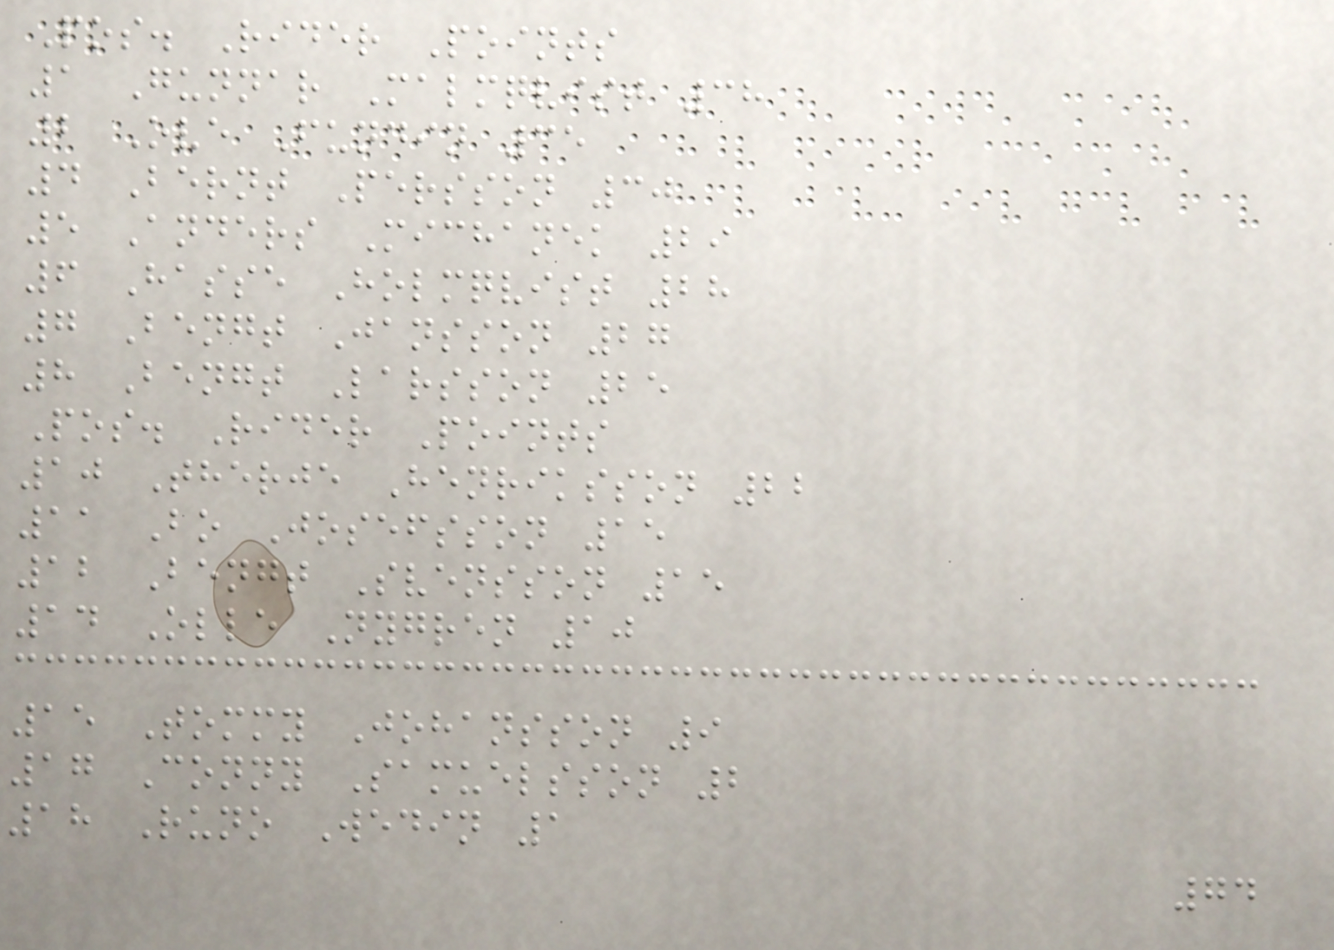Pos. Rider Points
1 Gunnar Malmqvist 38
2 Ove Fundin 35
4 Bernt Persson 30
5 Anders Michanek 29
6 Hasse Holmqvist 28
7 Bengt Jansson 27
8 Bengt Larsson 25
Pos. Rider Points
10 Therje Henriksson 22
11 Bo Josefsson 15
12 Bengt Svensson 15
14 Olle Nygren 10
15 Tommy Johansson 9
17 Conny Samuelsson 2
18 Runo Wedin 1
74
